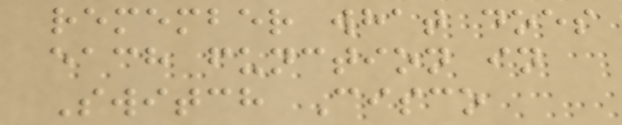remember what does
each function in
Switch Cisco
